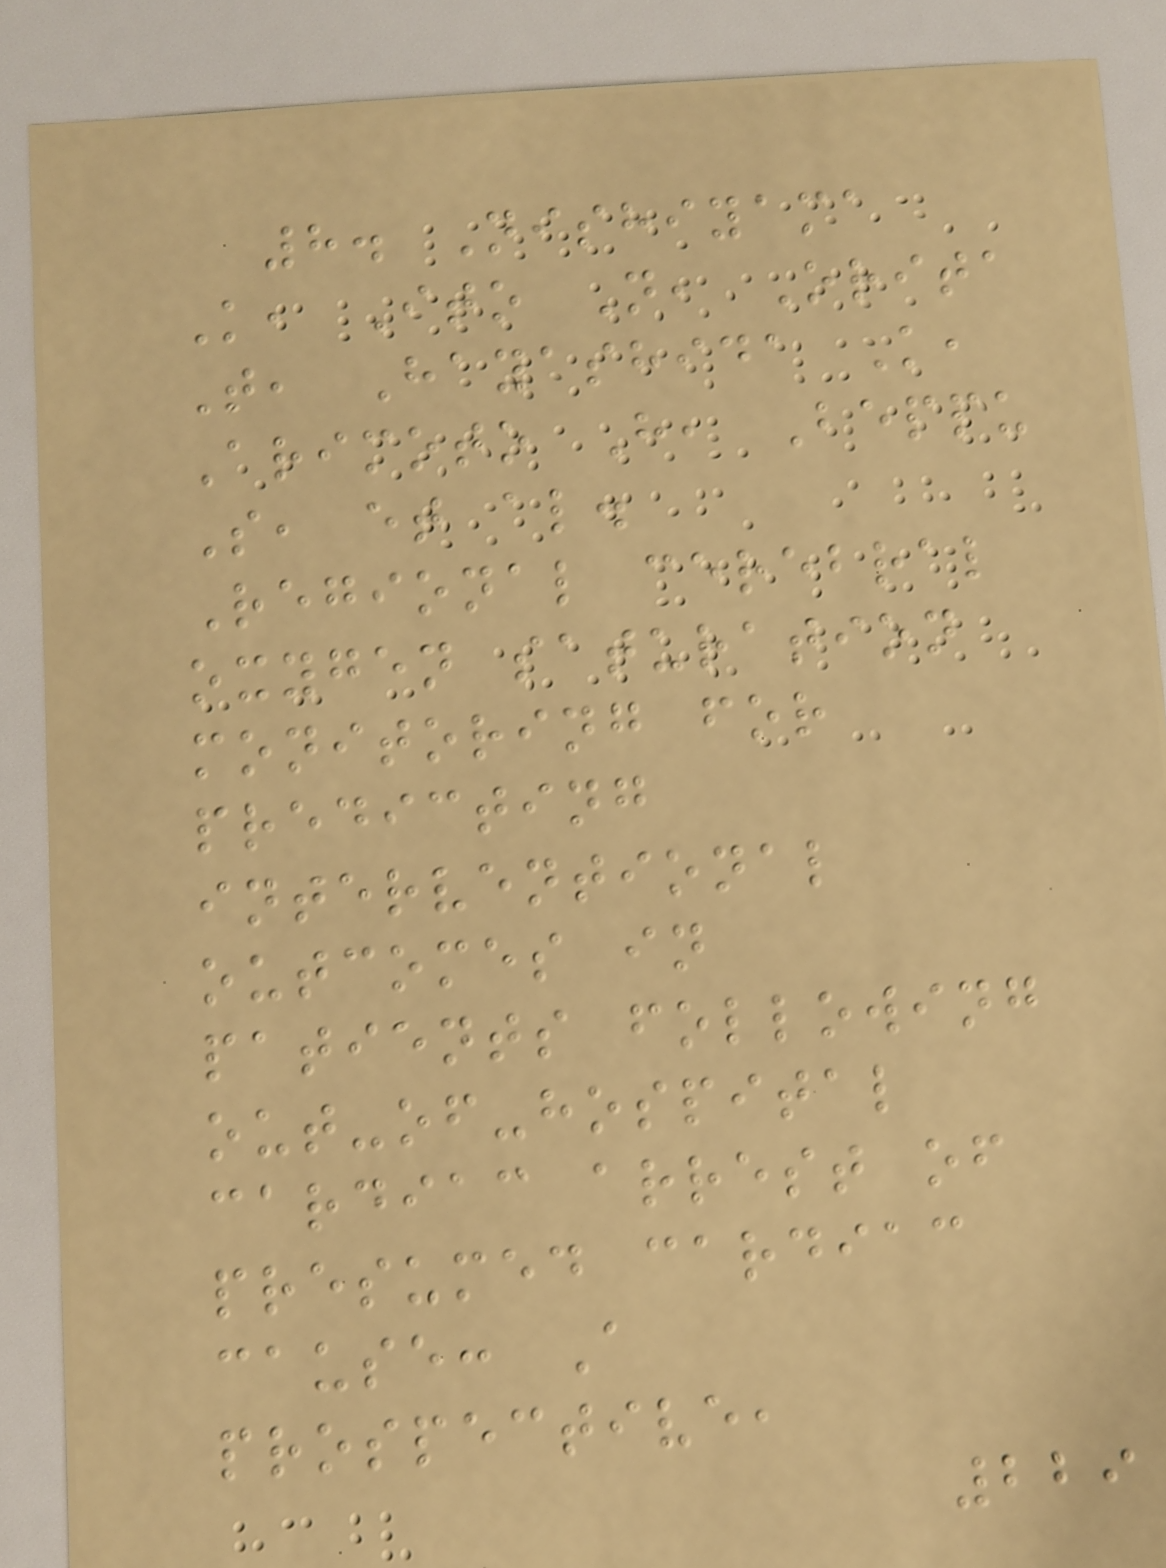8. Nishiyama
K, Ito N, Orita
T, Hayashida K,
Arimoto H, Beppu
S, et al.
Regional cerebral
oxygen saturation
monitoring for
predicting
interventional
outcomes in
patients following
out-of-hospital
cardiac arrest of
presumed cardiac
cause: A
prospective,
229
